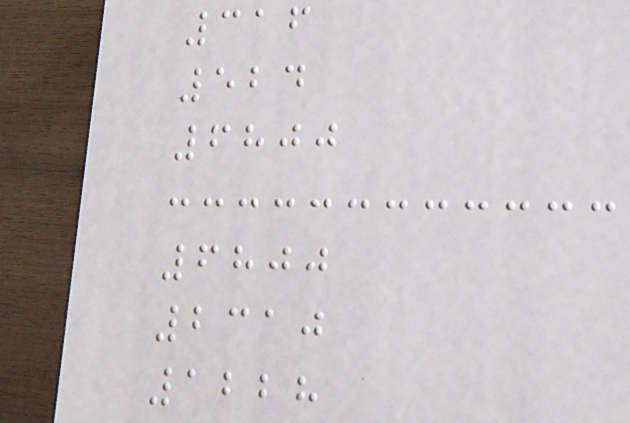316
524
6800
6800
2310
1228
